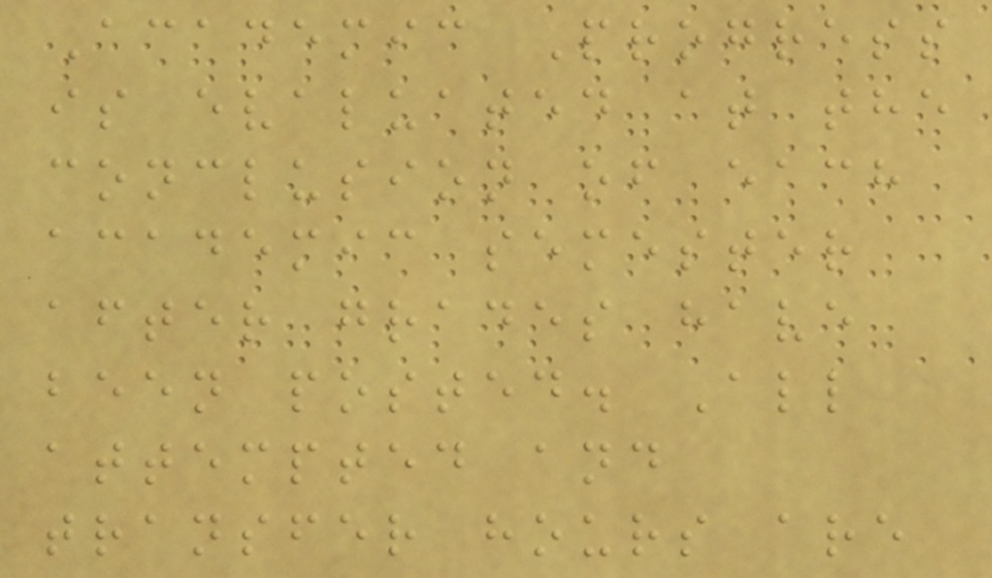Academic Progress
is evaluated at the
conclusion of each
academic semester
after grades have
been posted. All
attempted and
transfer hours are
